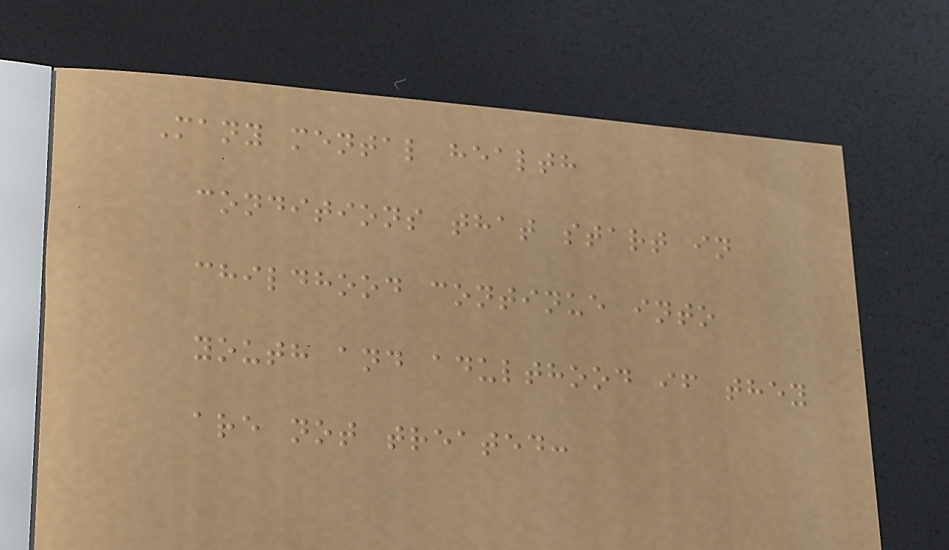Many mental health
conditions that start in
childhood continue into
youth and adulthood if they
are not treated:
